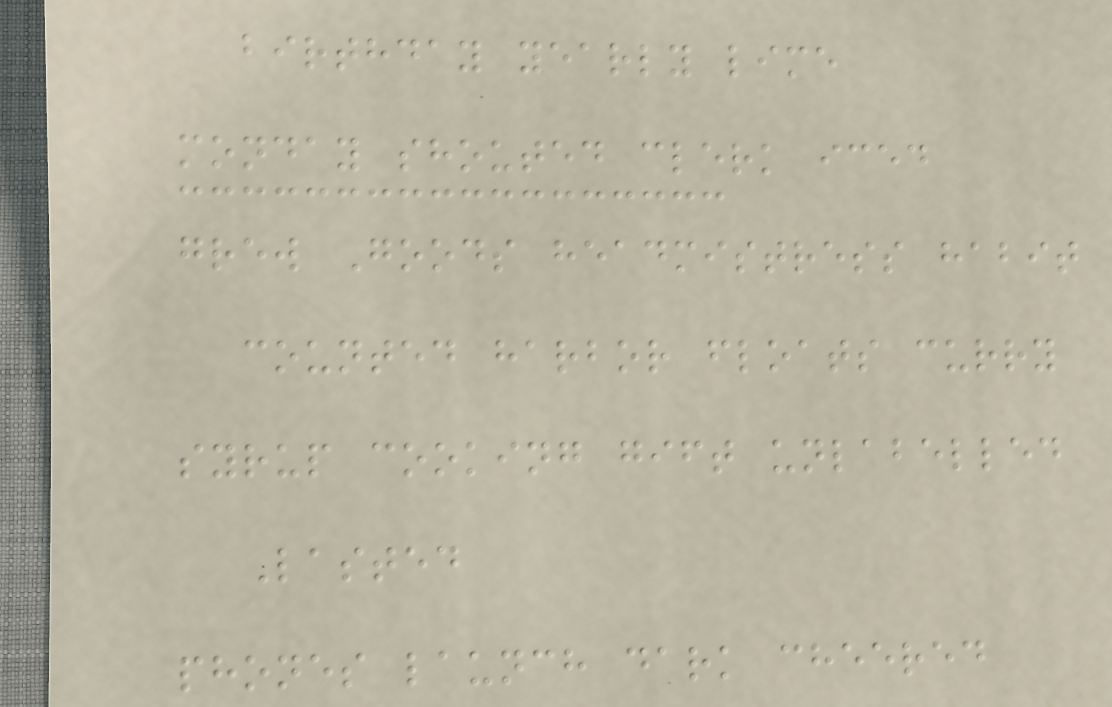birthday yearly lime
monday shouted clerk iced
grew Goods headmistress habit
counted harbor floats curry
syrup cooking gift unlabelled
Lasted
phones launch dark cheered
